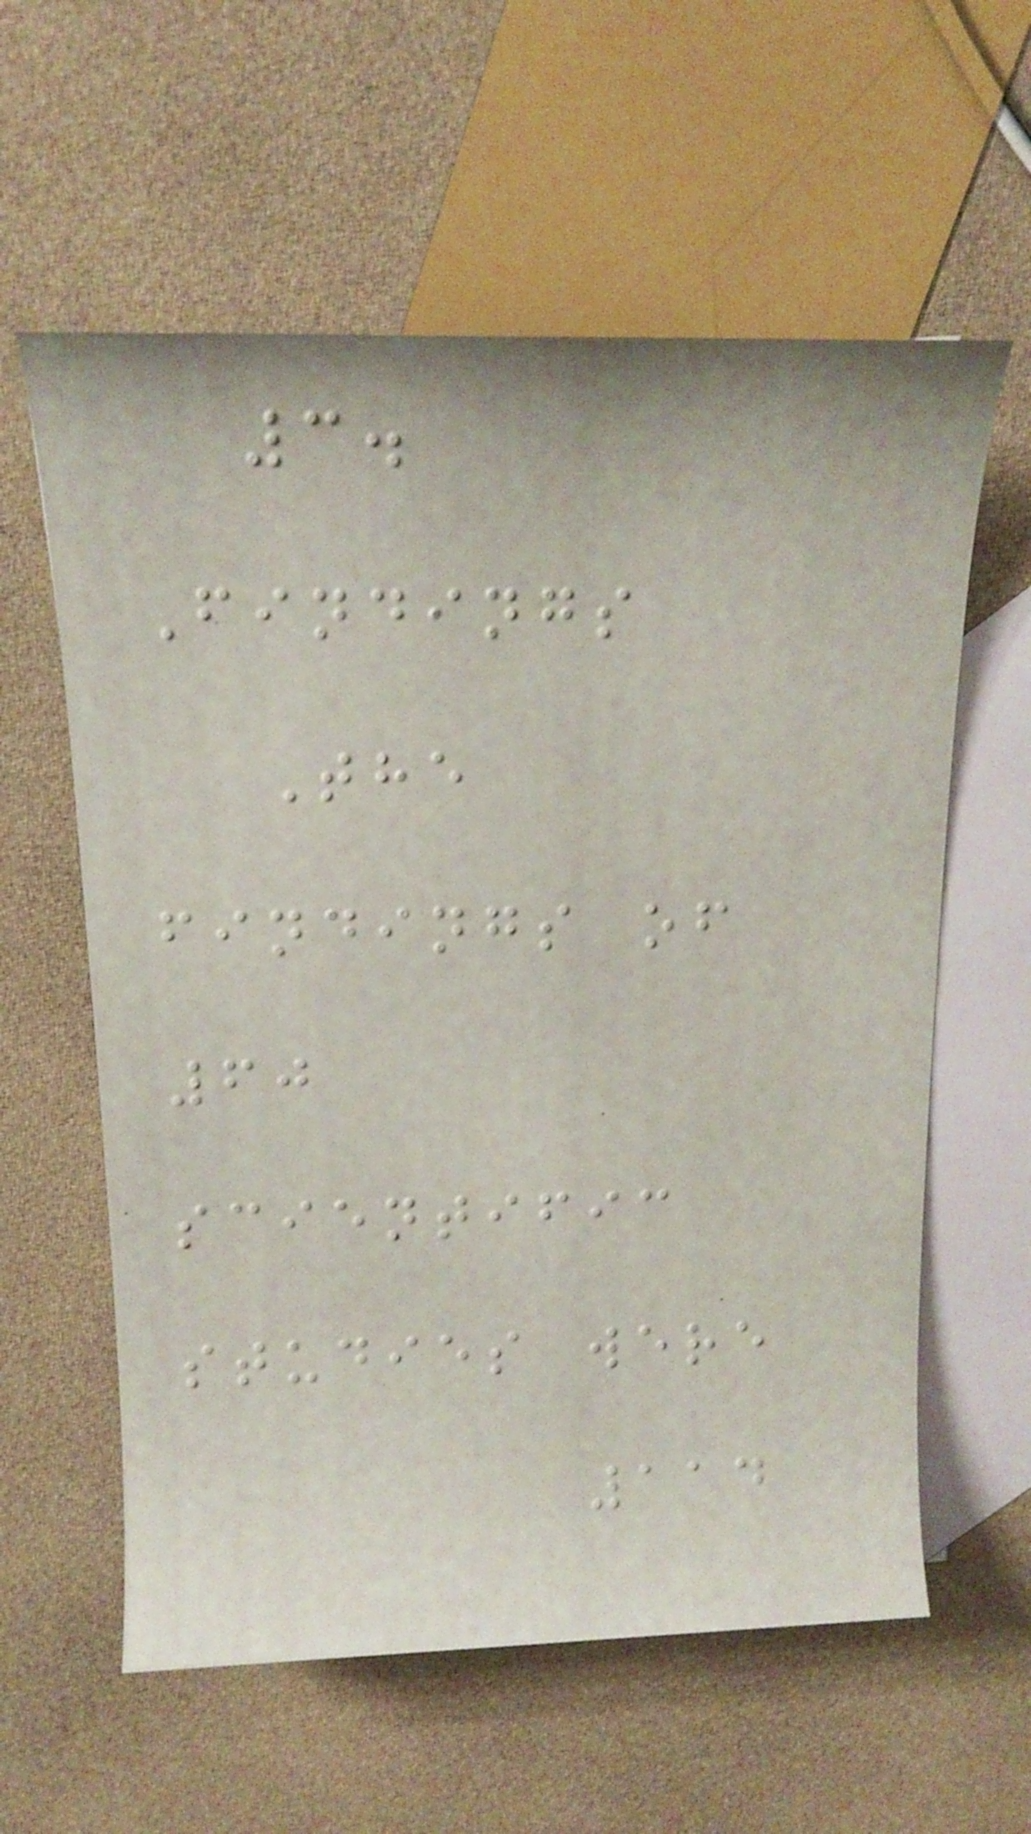3.
Findings
The
findings of
60
scientific
studies were
114
